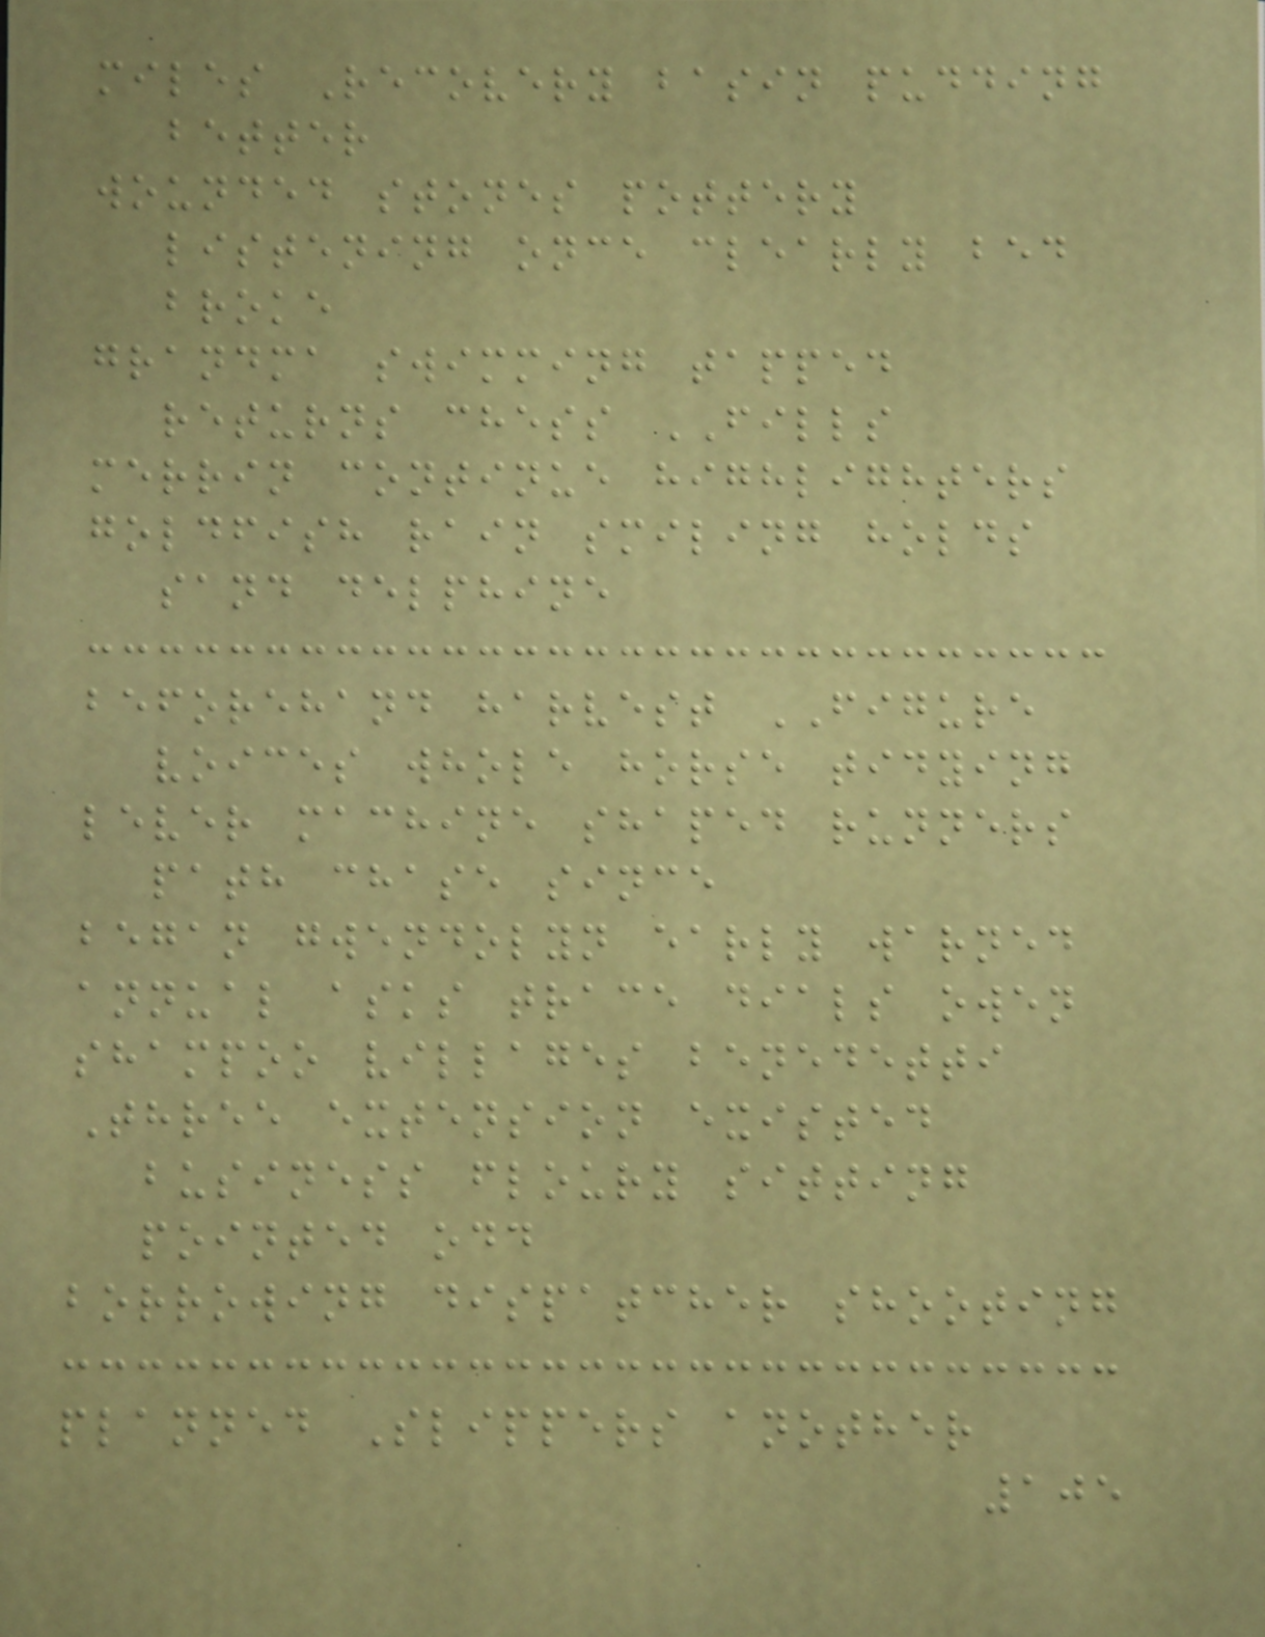miles Recovery basin pudding
better
wounded stones pottery
listening once clearly bed
broke
grandma swimming tapped
returns chess FILLS
merrin continue highlighters
goldfish rain smiling holds
sand delphine
beforehand harvest FIGURE
voices whole horse tidying
lever machine shaped runners
path chase since
began gwendolyn early warned
annual asks trace dials owen
shampoo villages benedetti
Three extension existed
business floury sitting
pointed odd
borrowing dispatcher shooting
planned Slippers another
105
